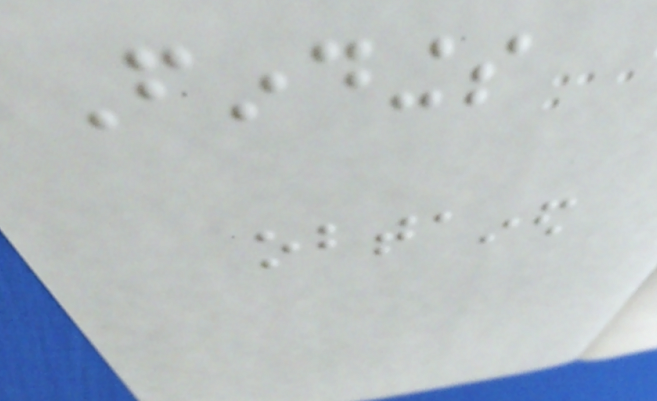Findings
obtained
